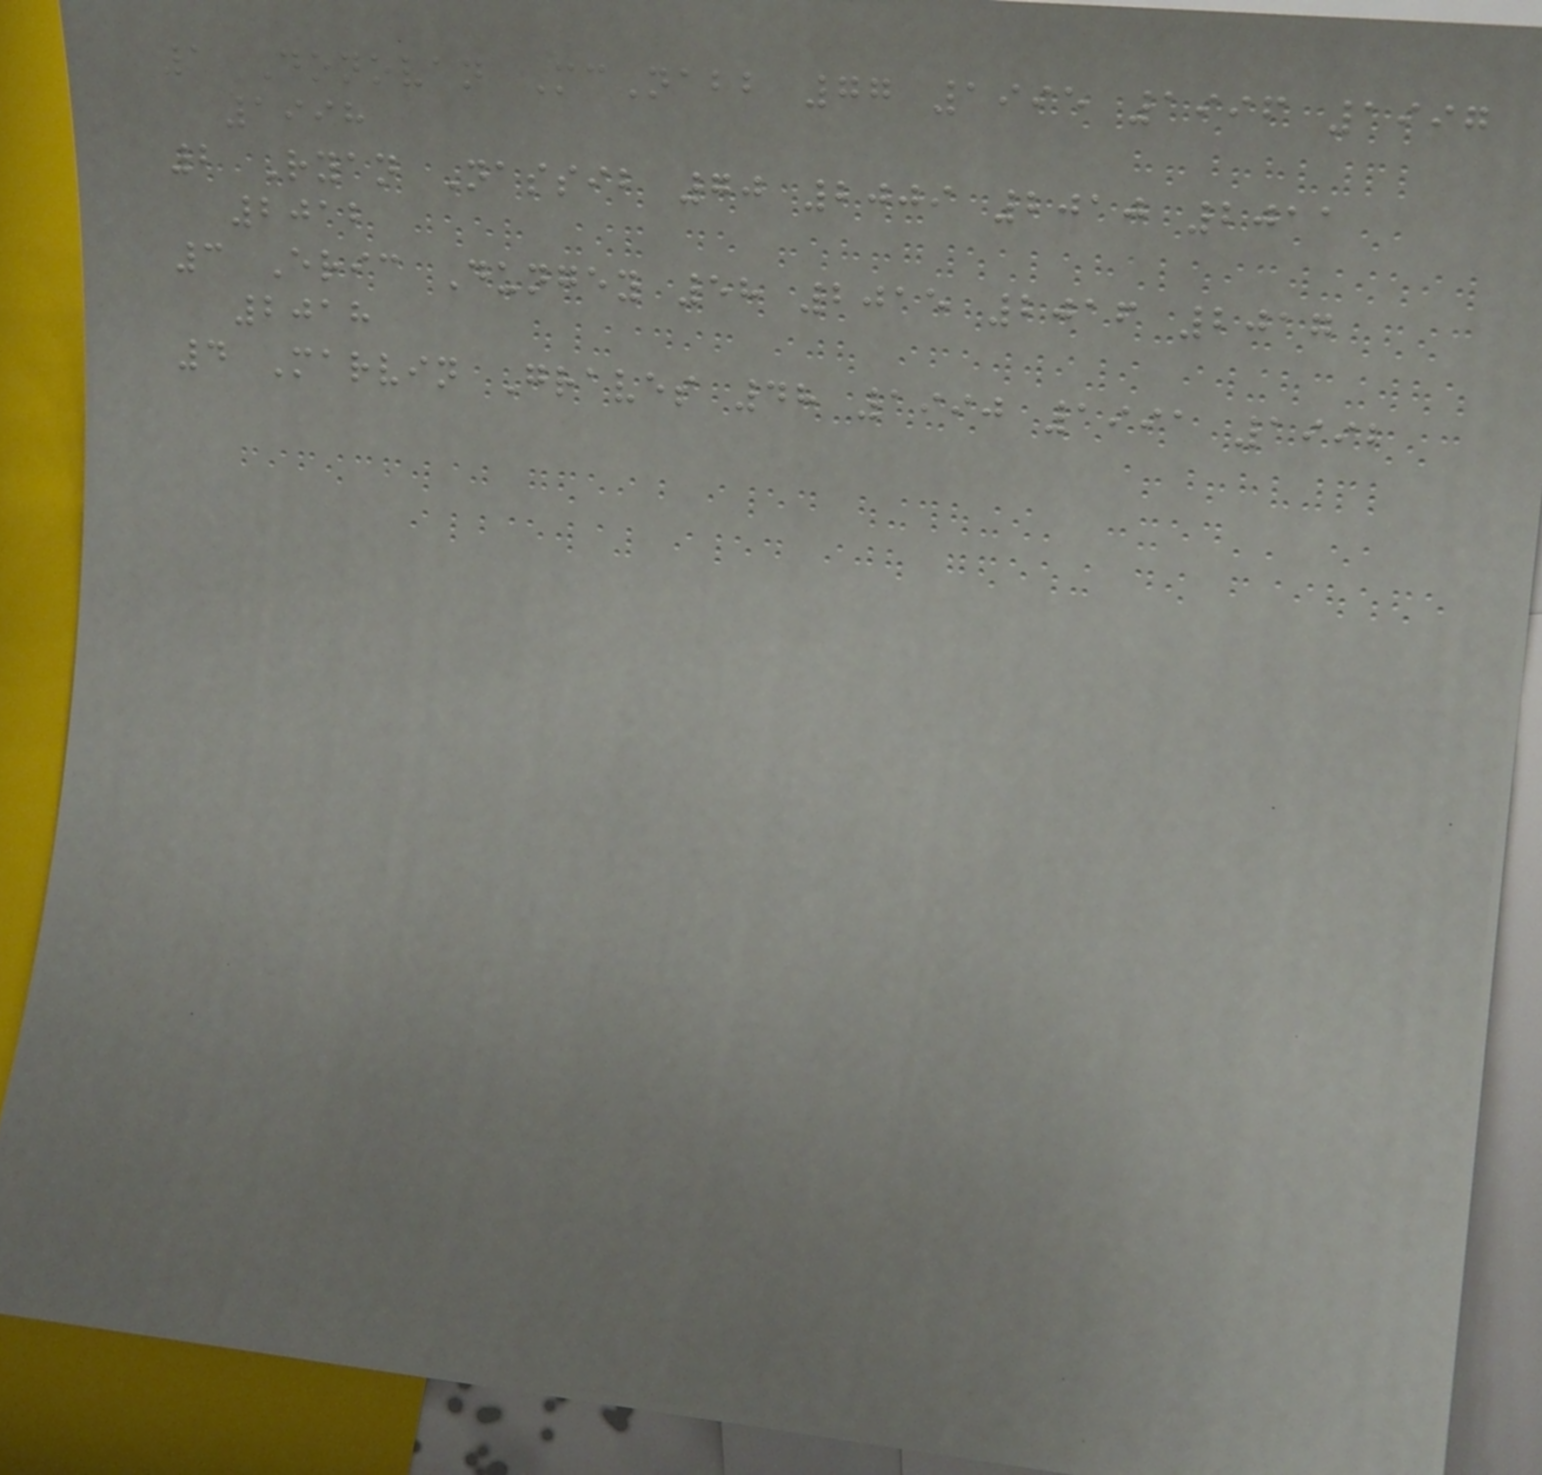1 Donovan McNabb 77 1995 1996 1997
1998
2 Ryan Nassib 70 2009 2010 2011
2012
3 Eric Dungey 58 2015 2016 2017
2018
4 Marvin Graves 48 1990 1991 1992
